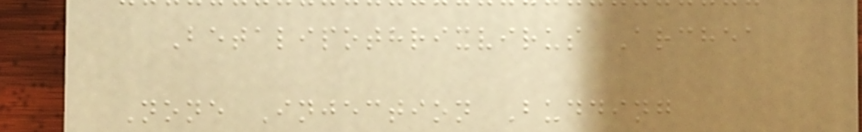Betalipothrixvirus Archea
None Injection Budding
